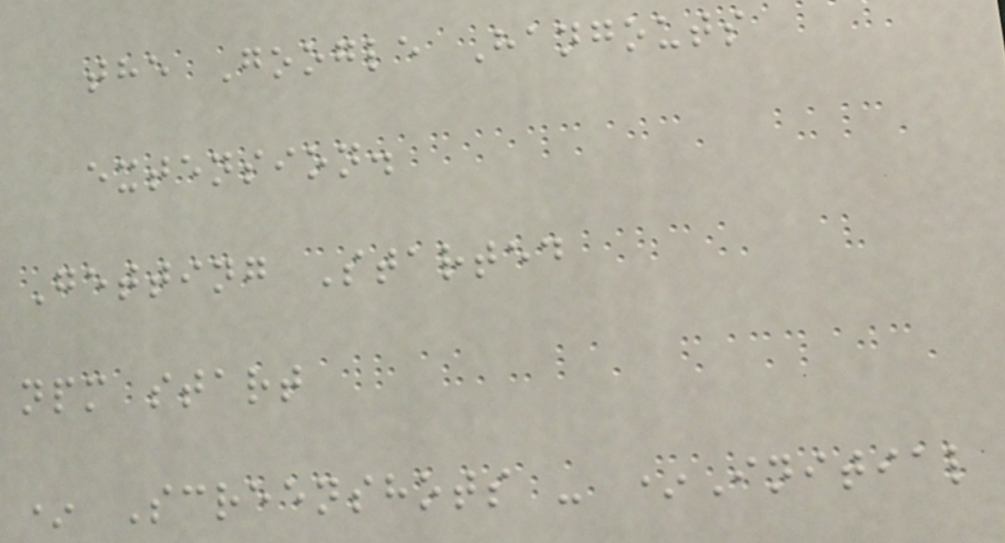the Google Hangouts
extension.
Getting Started
npm start
* Screenshots - *Initial
